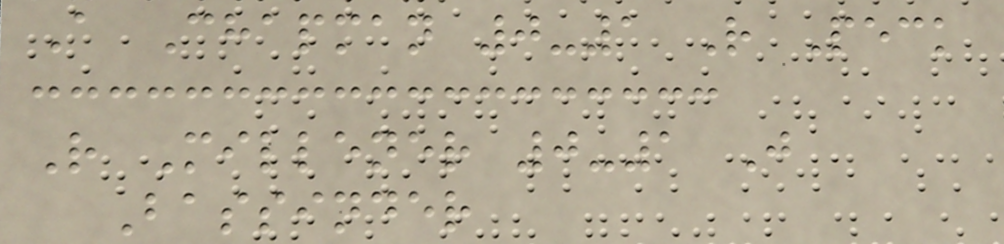A Chapman 0-1 R Peck
R Millener 0-1 J
Bassinder
